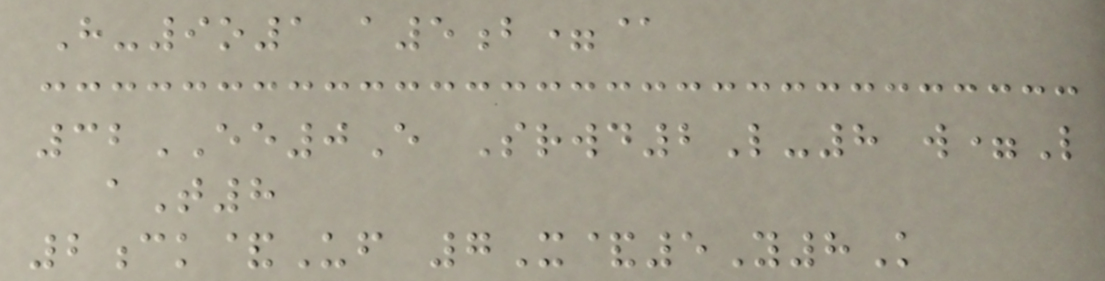H-9o1 a5b=@
32EE0E Srwd2L-8 w=L
aT8
2ck&Uf 7X&5Y8K
